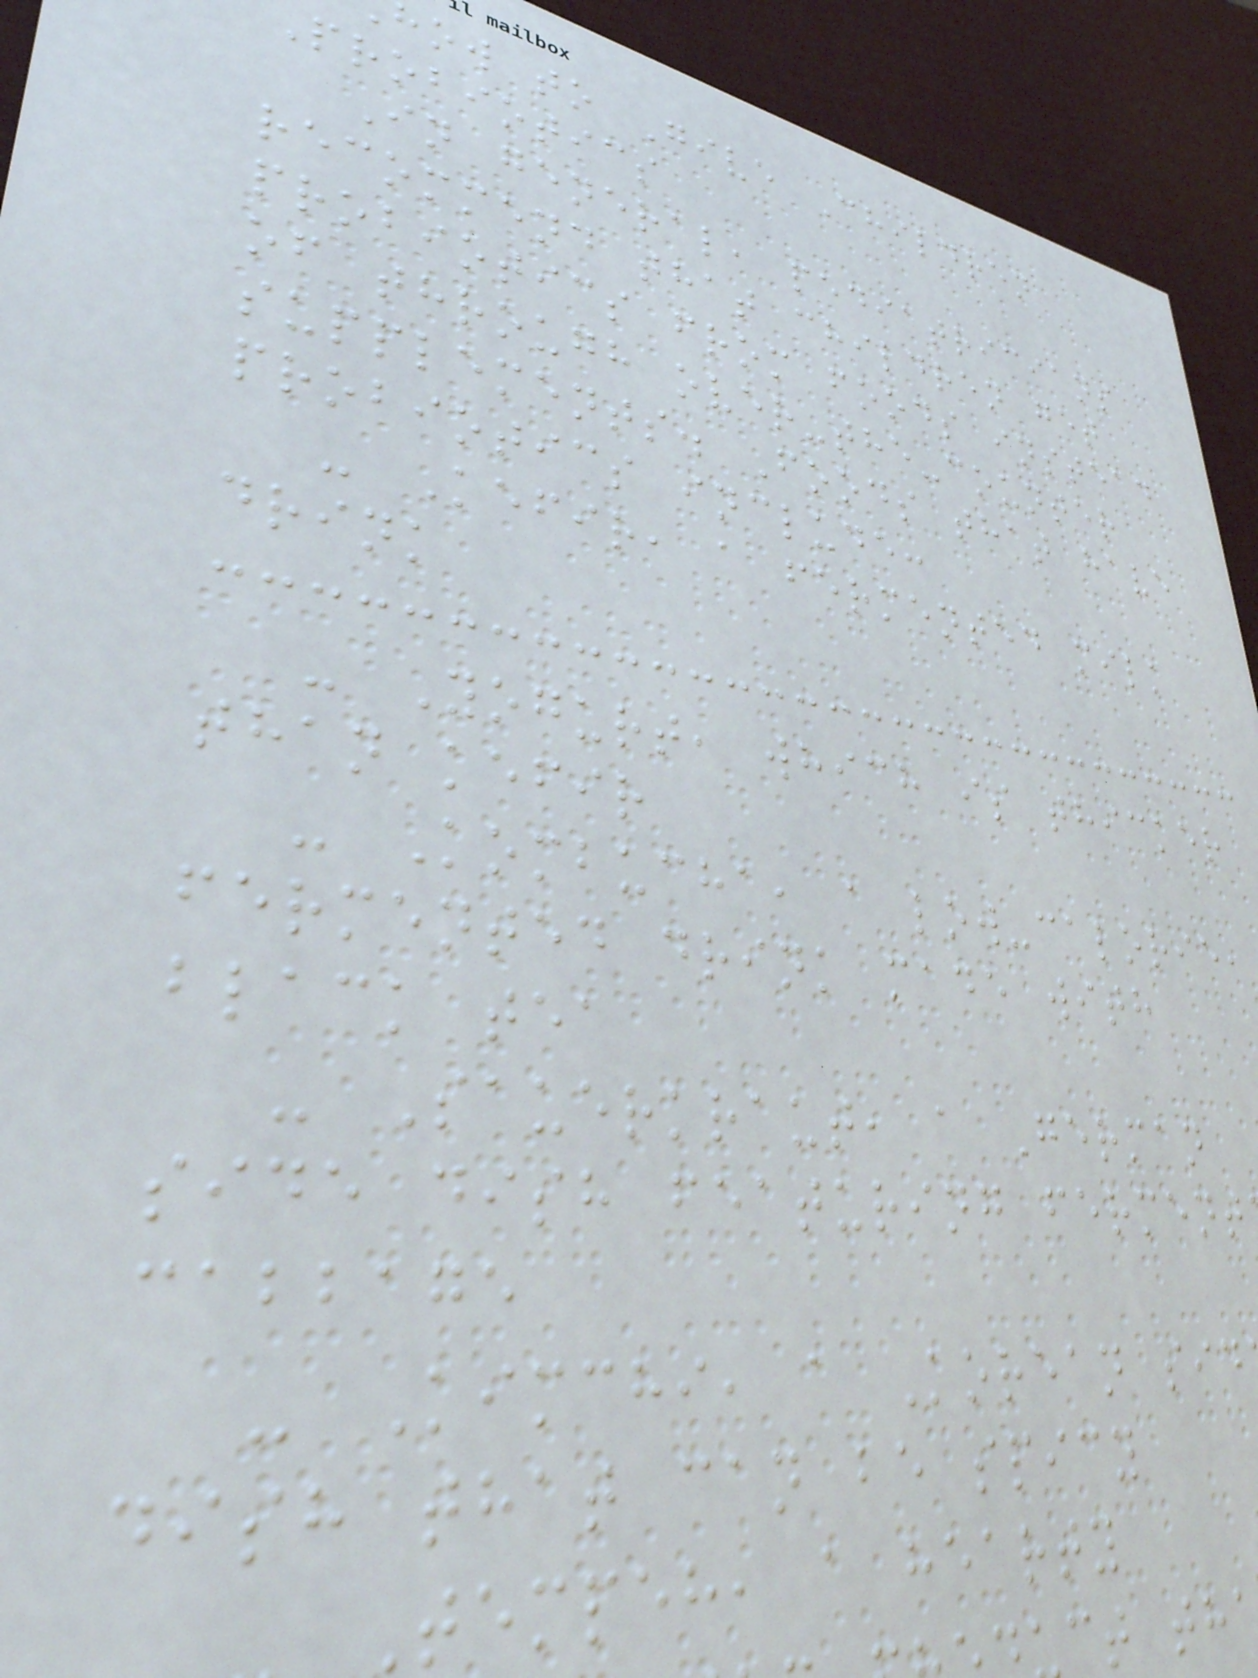ow to Give Children
probiotics
In general, pediatricians
recommend that children get
probiotics from foods instead
of through over-the-counter
supplements. Foods that have
probiotics include:
- Kefir, a fermented milk
drink
- Yogurt, which is thicker
than kefir
- Kombucha, a low-calorie,
fermented drink made with
black tea
- Sauerkraut, a German
side dish featuring ferment
cabbage
- Kimchi, a Korean sid
dish that can be spicy
Tempeh, a hearty
